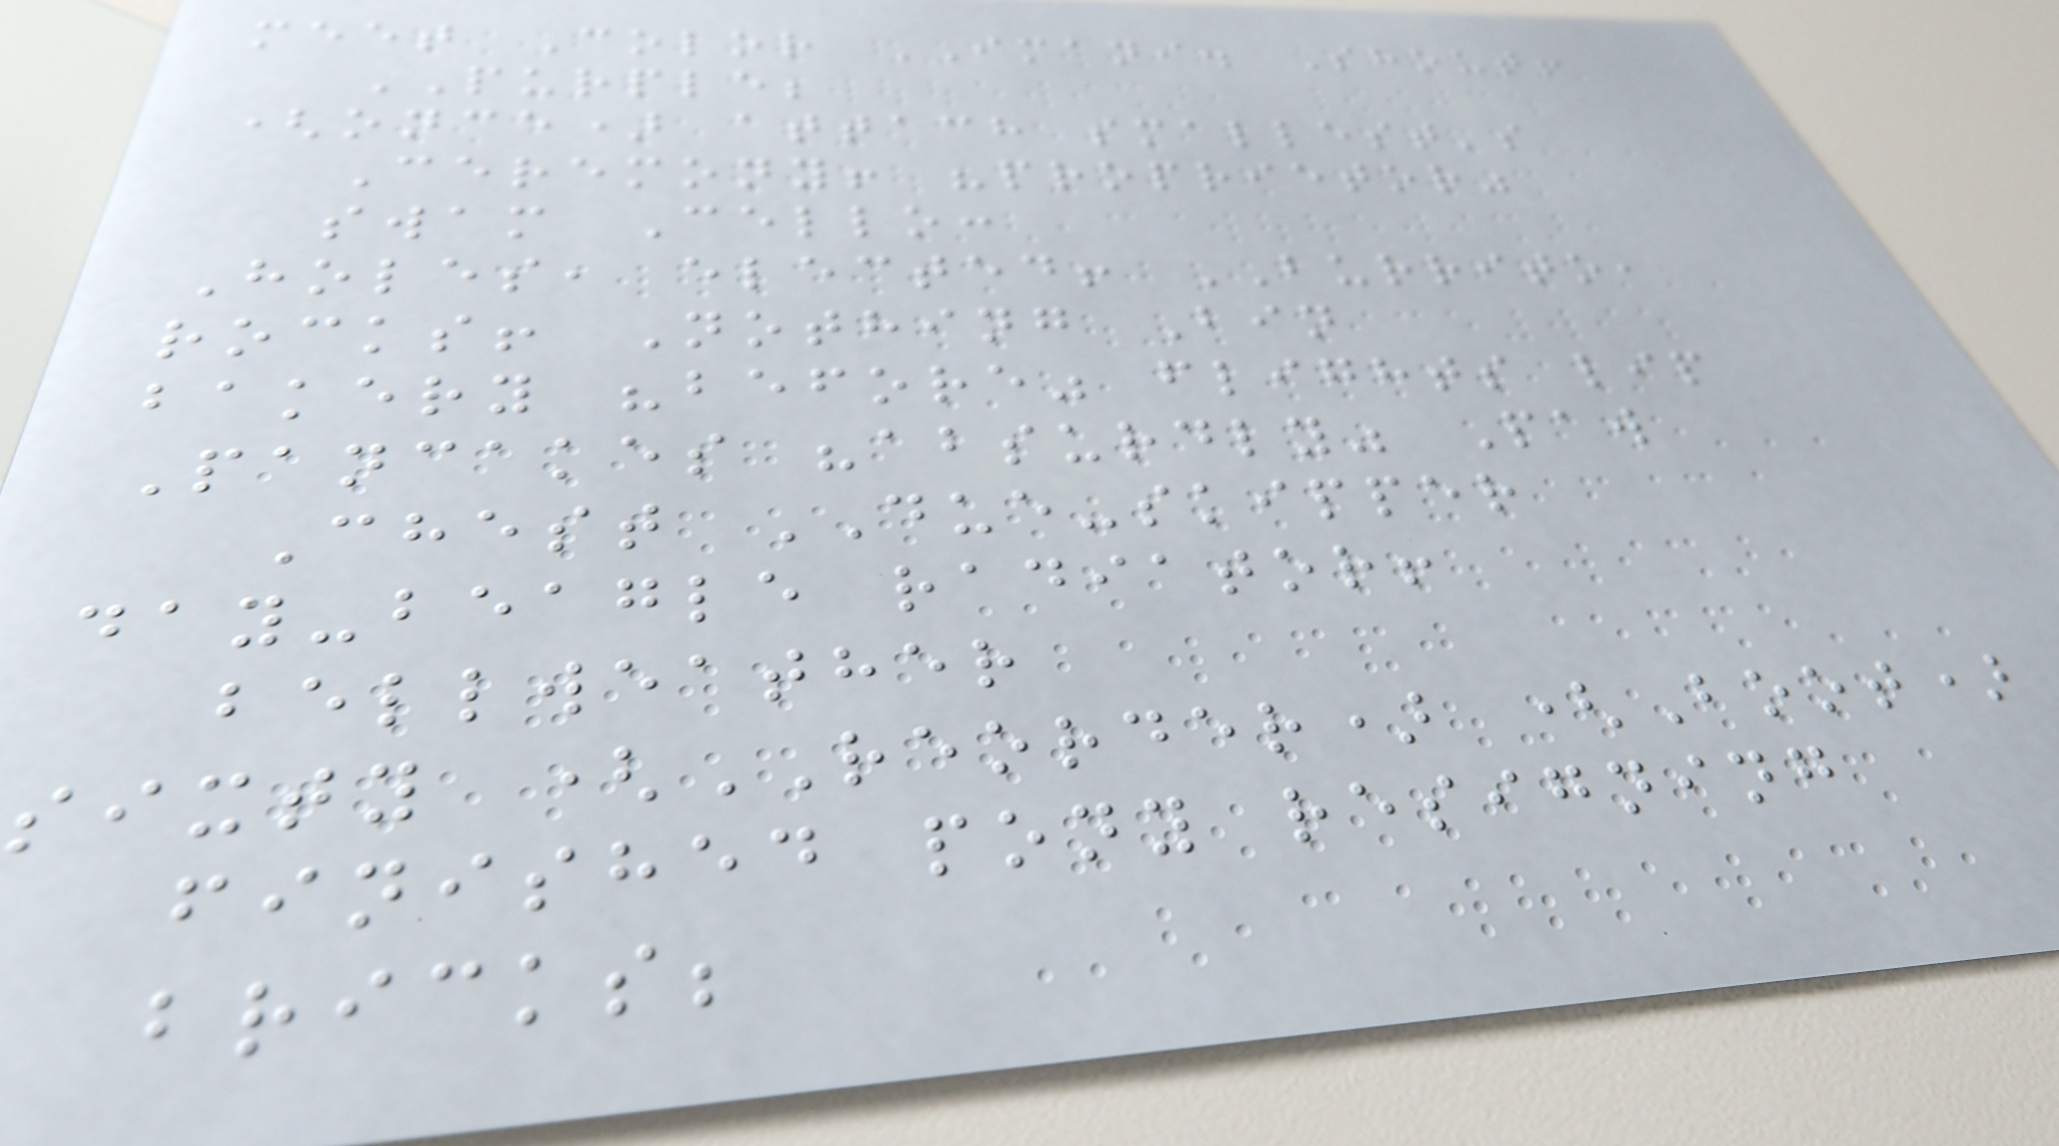meet Color IMANI. Shout!
PURPLE;
(once) attach smallest's
Ceremony! "proprietor"
swam Cello:
Holes, elected! BURRITO,
rocks! Nothing Bin
bakery "before" flights lip
Pancakes "absurdly" Paw
Chest DUE-skipper
day-beagle radiator!
bellweather
sixty (REORDER) (Boot)
finished pony resigning
bricks;
